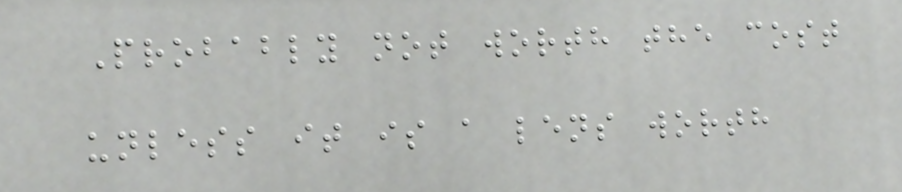Probably not worth the cost
unless it is a lens worth
